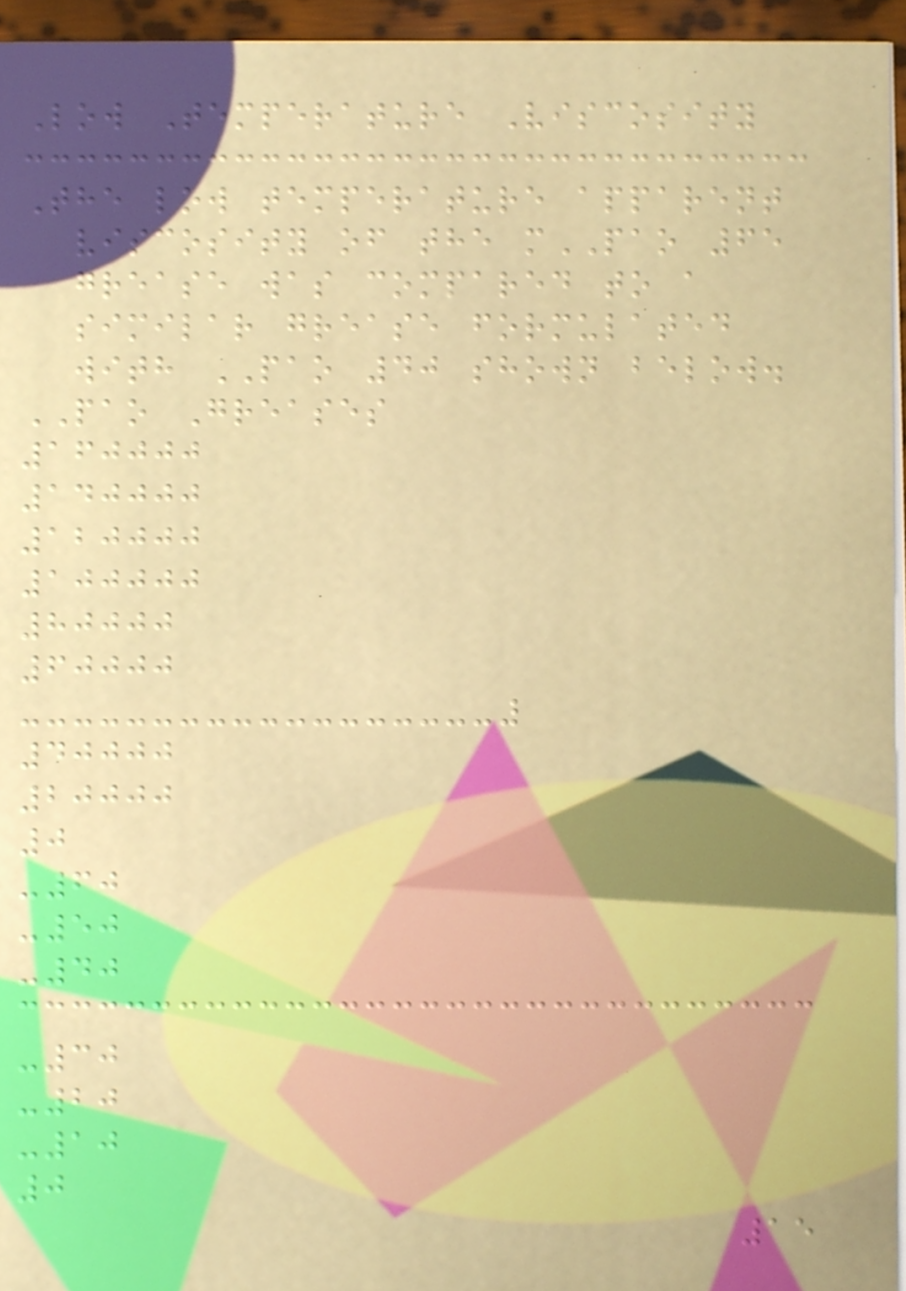Low Temperature Viscosity
The low temperature apparent
viscosity of the mPAO 65
grease was compared to a
similar grease formulated
with PAO 40 shown below.
PAO Greases
160000
140000
120000
100000
80000
60000
40000
20000
0
-60
-50
-40
-30
-20
-10
0
15
